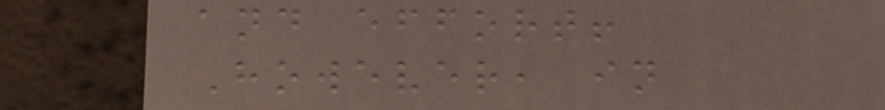and effort!
However, in
